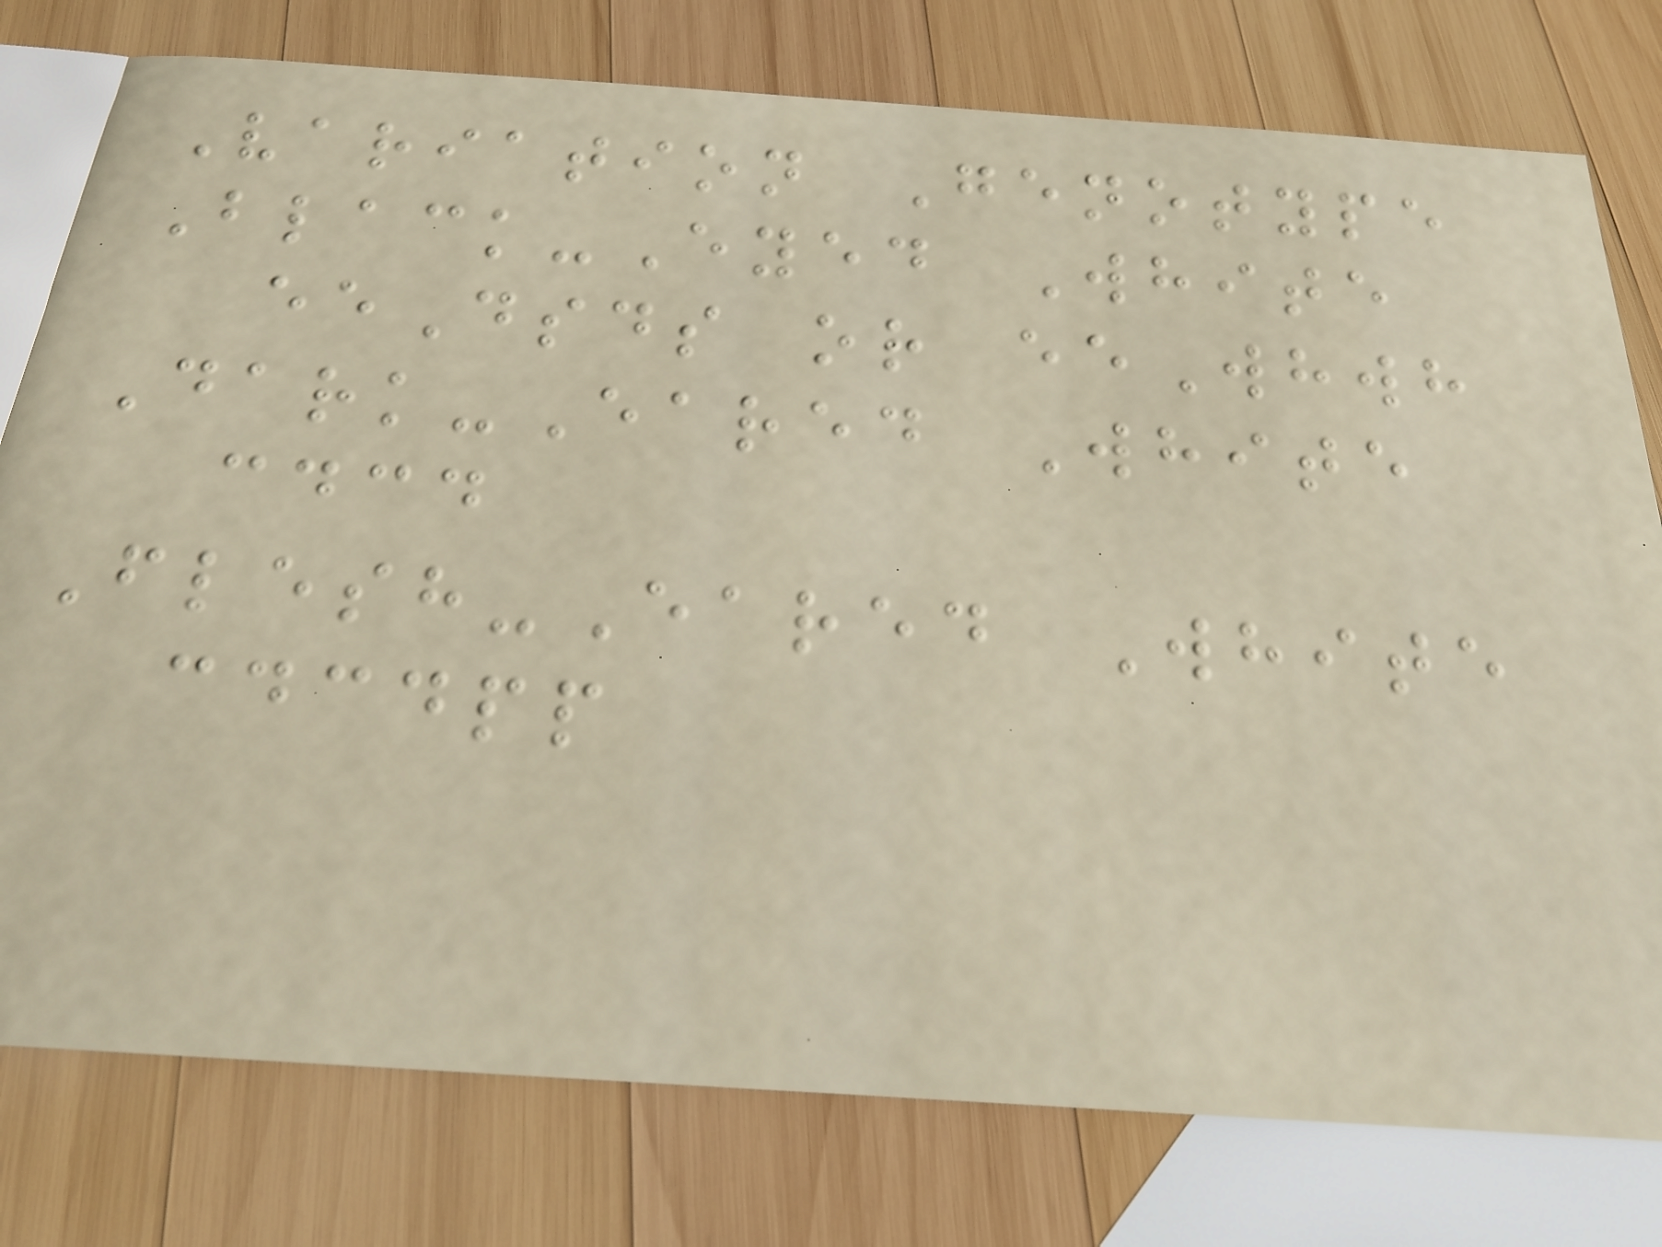Variation Genotype
Black-Eyed White
eeDsds or eeWhwh
Dark-Eared White
cdcd
Flesh-Eared White
cdcdpp
